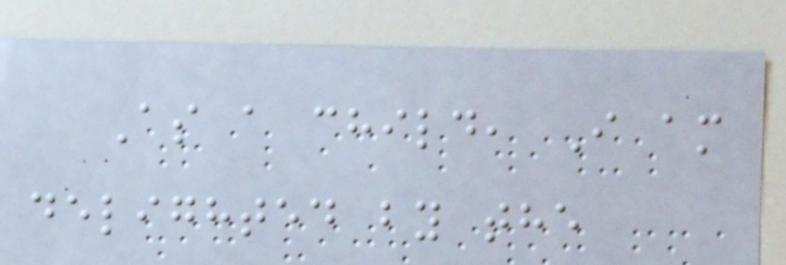As a child, I am
delighted by the
